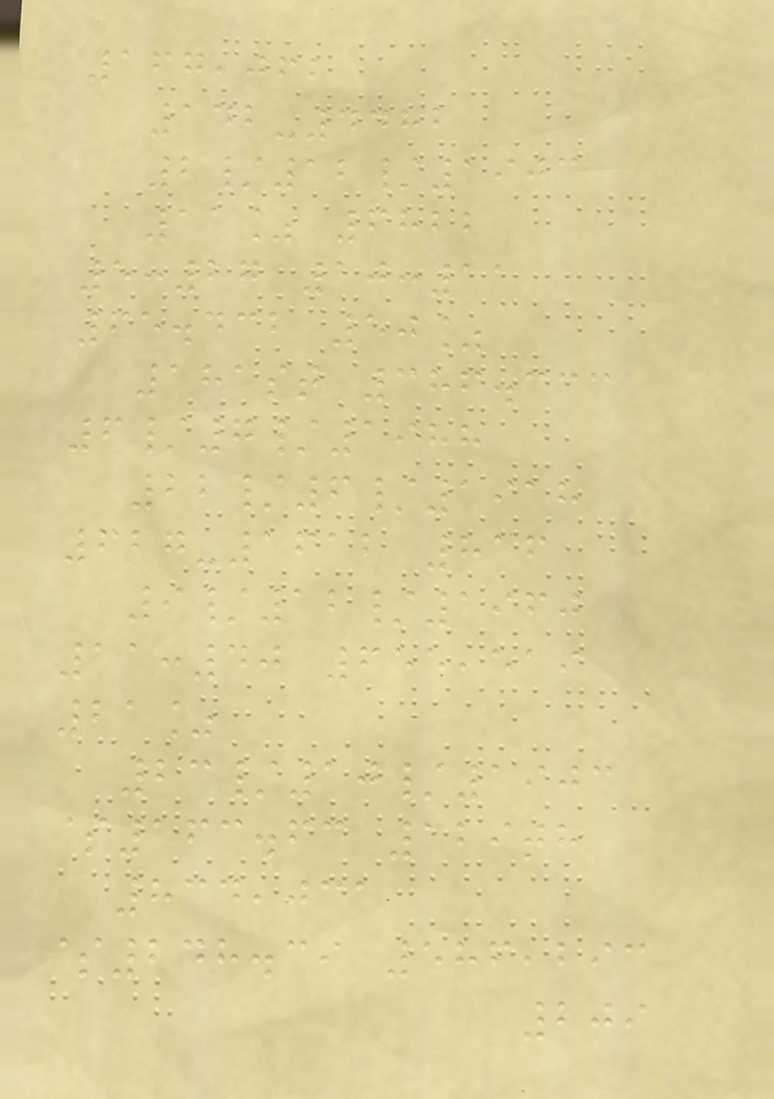167,062
142-4482
2/12/1903
11% 6822
5:27 10:11
65.432 50%
181st 386.333
6/7/1988
22/6/1918
627-1612 816
9/12/1960
11:40 655,519
21%
23/10/1903
$163.63 129th
834,031
$248.39 586,293
209
